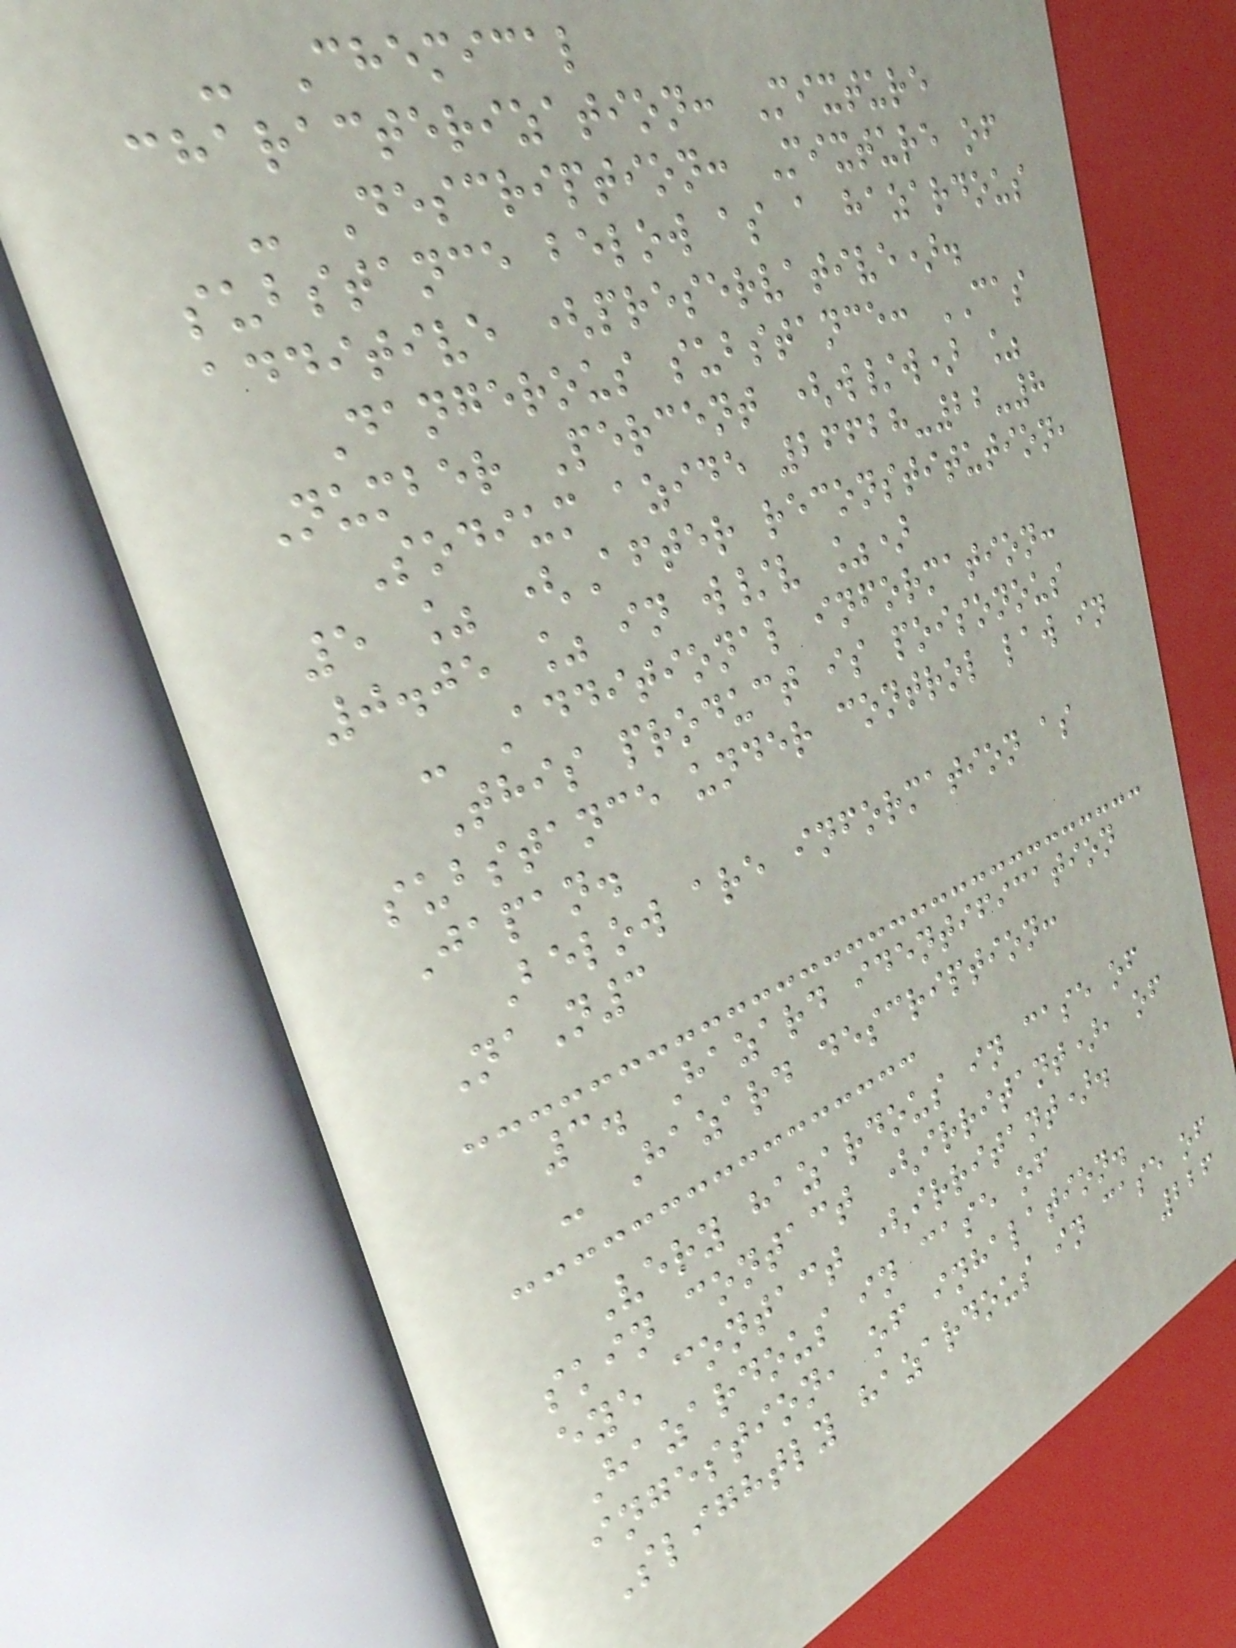- Chemical
characterization: Mixture
- Description: Mixture of
substance below as a hazardous
additive (preservative).
Dangerous substance: CAS
Number Percent (w/w) %
Sodium azide 26628-22-8
5 % (After reconstitution,
0.05 % in w/v %)
- Additional information:
This product is poisonous
substance under control law in
Japan.
Below are information as
NaN3
3. Hazard identification
- Hazard description:
Very hazardous in case of
skin contact (irritant), of
eye contact (irritant).
Hazardous in case of
ingestion, of inhalation.
Slightly hazardous in case of
226
